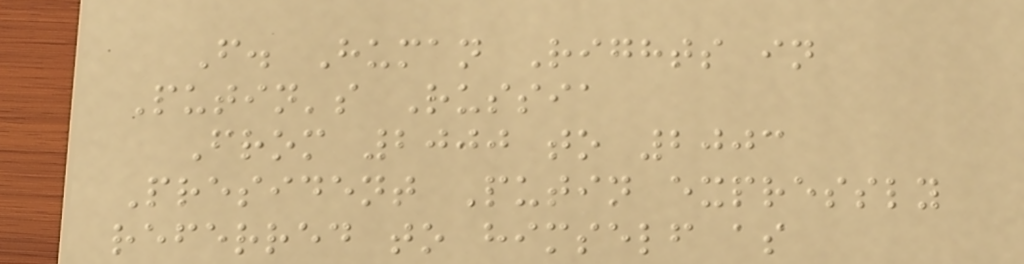F. Human Rights in
Putin's Russia
From 2000 to 2003
President Putin expressly
referred to himself as
